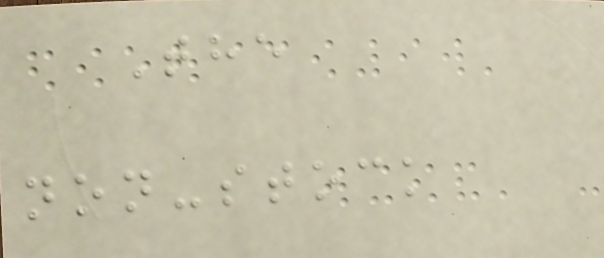The
non-stock
